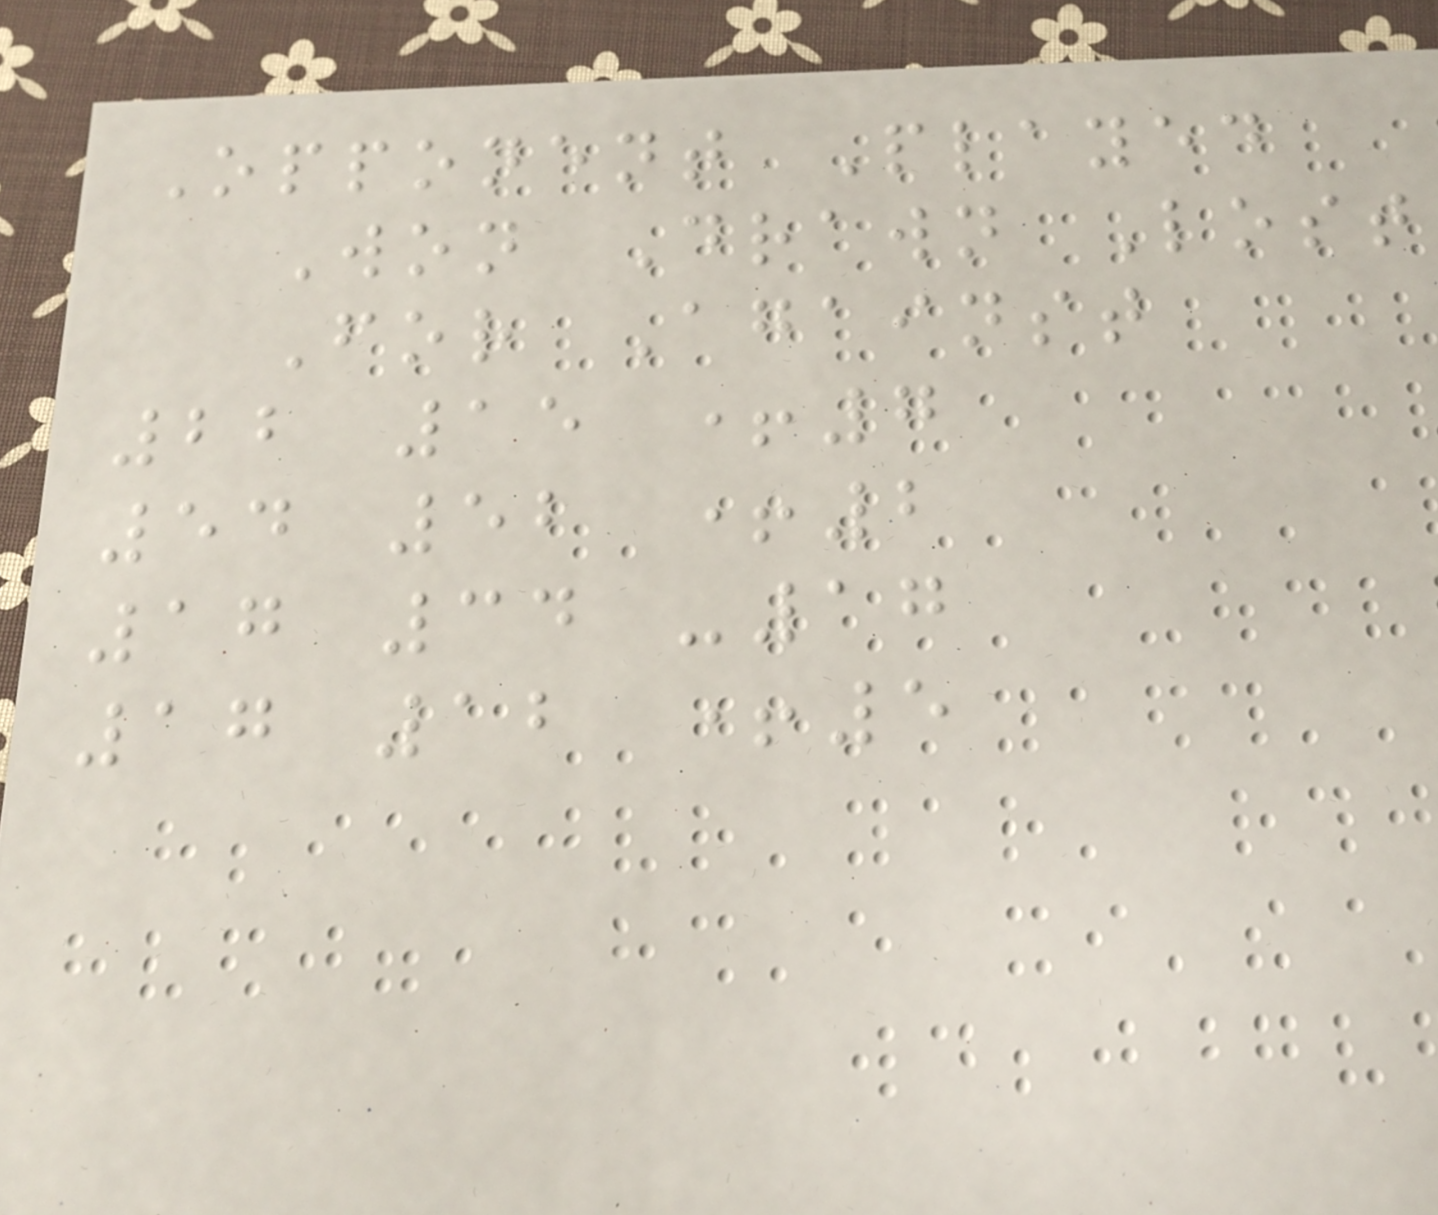Opponent Played
Won Drawn Lost
For Against
22 15 +7
54 52 +2
17 34 -17
17 12 +5
